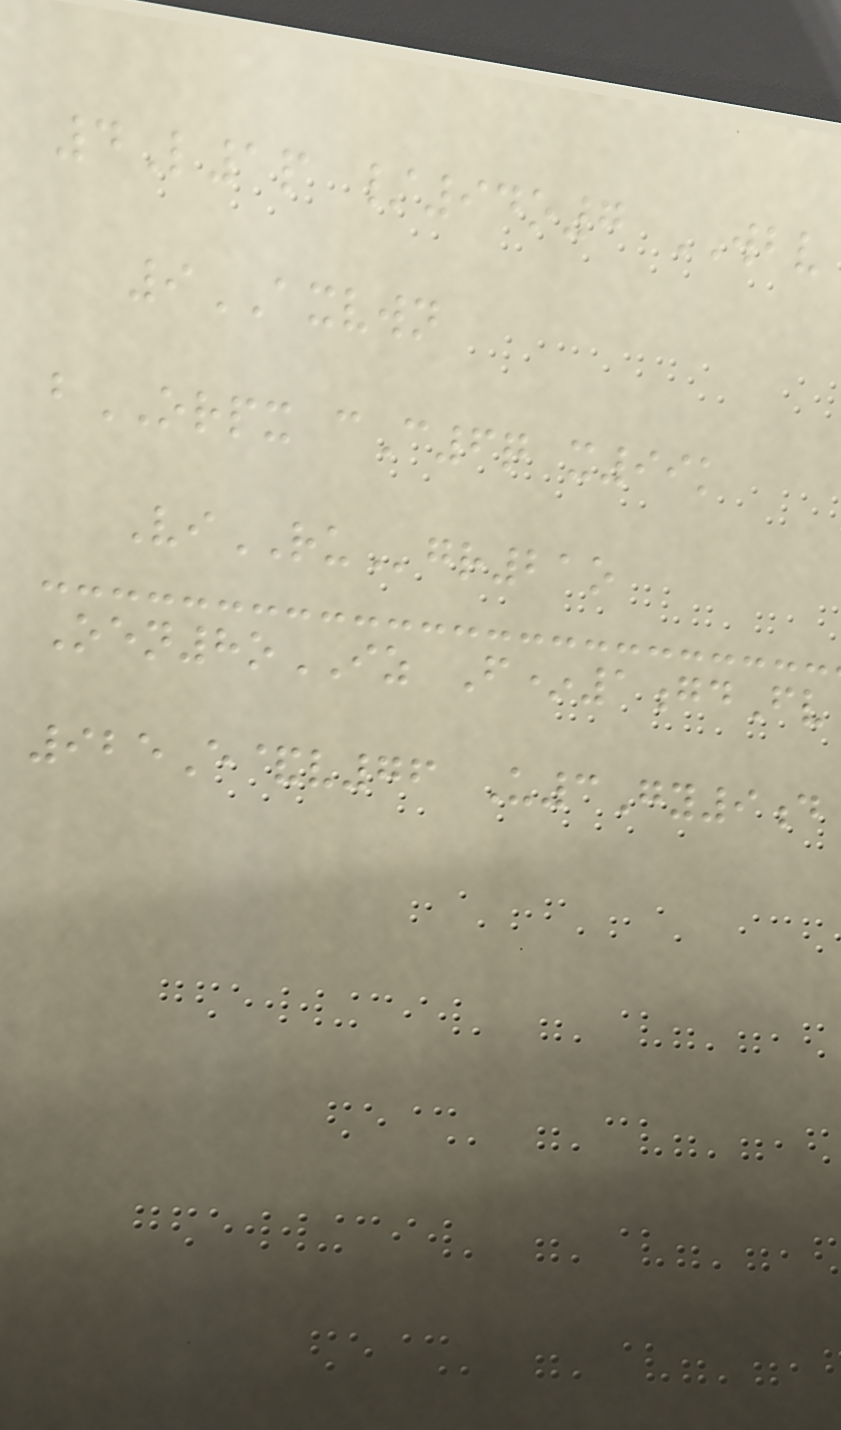4L1p /94o7 WBV
9AXVWN
bORPX cC6q x99k
ViRUgr21o
Oen8oIZ F*1gdFv
925E&v76 U3Gy9d
